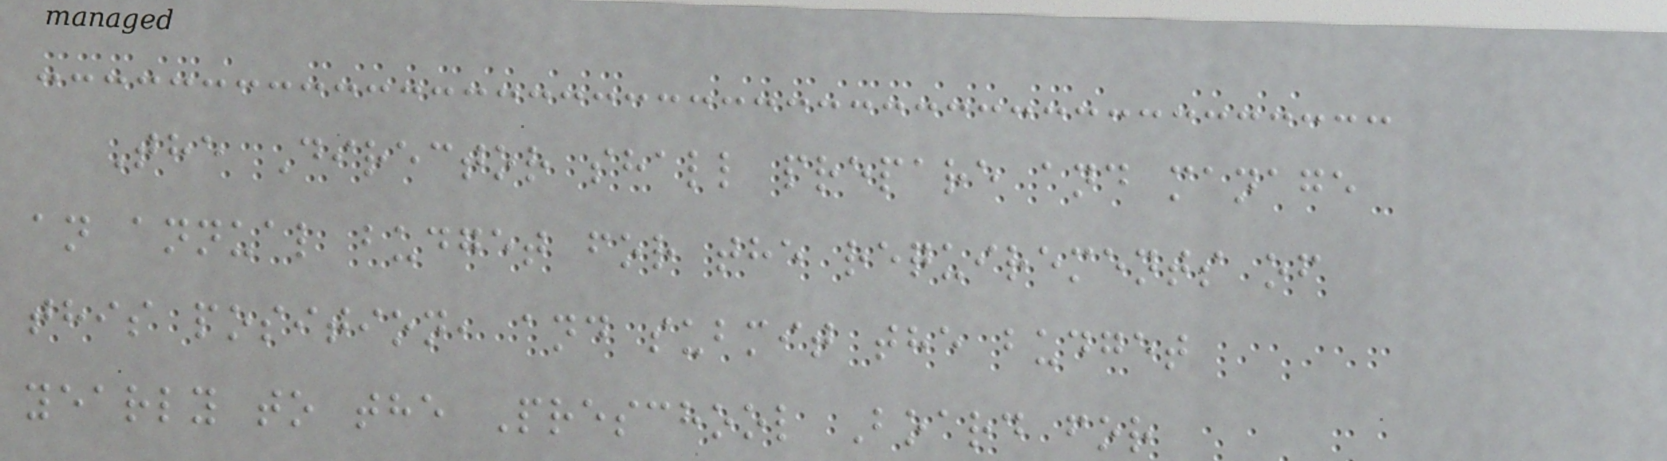The Director shall prepare and manage
an annual budget for the requirements of
this position, and submit the budget
yearly to the Preschool Board for
